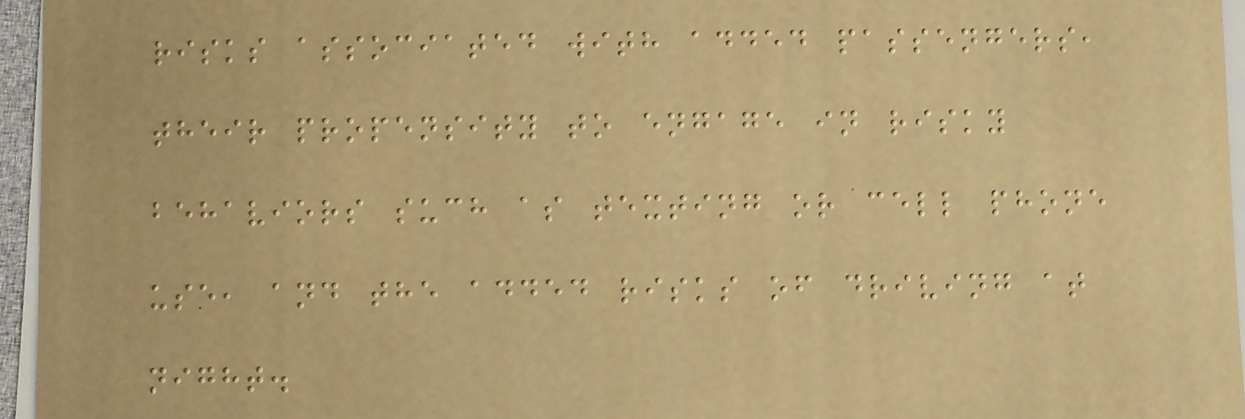risks associated with added passengers,
their propensity to engage in risky
behaviors such as texting or cell phone
use, and the added risks of driving at
night.
